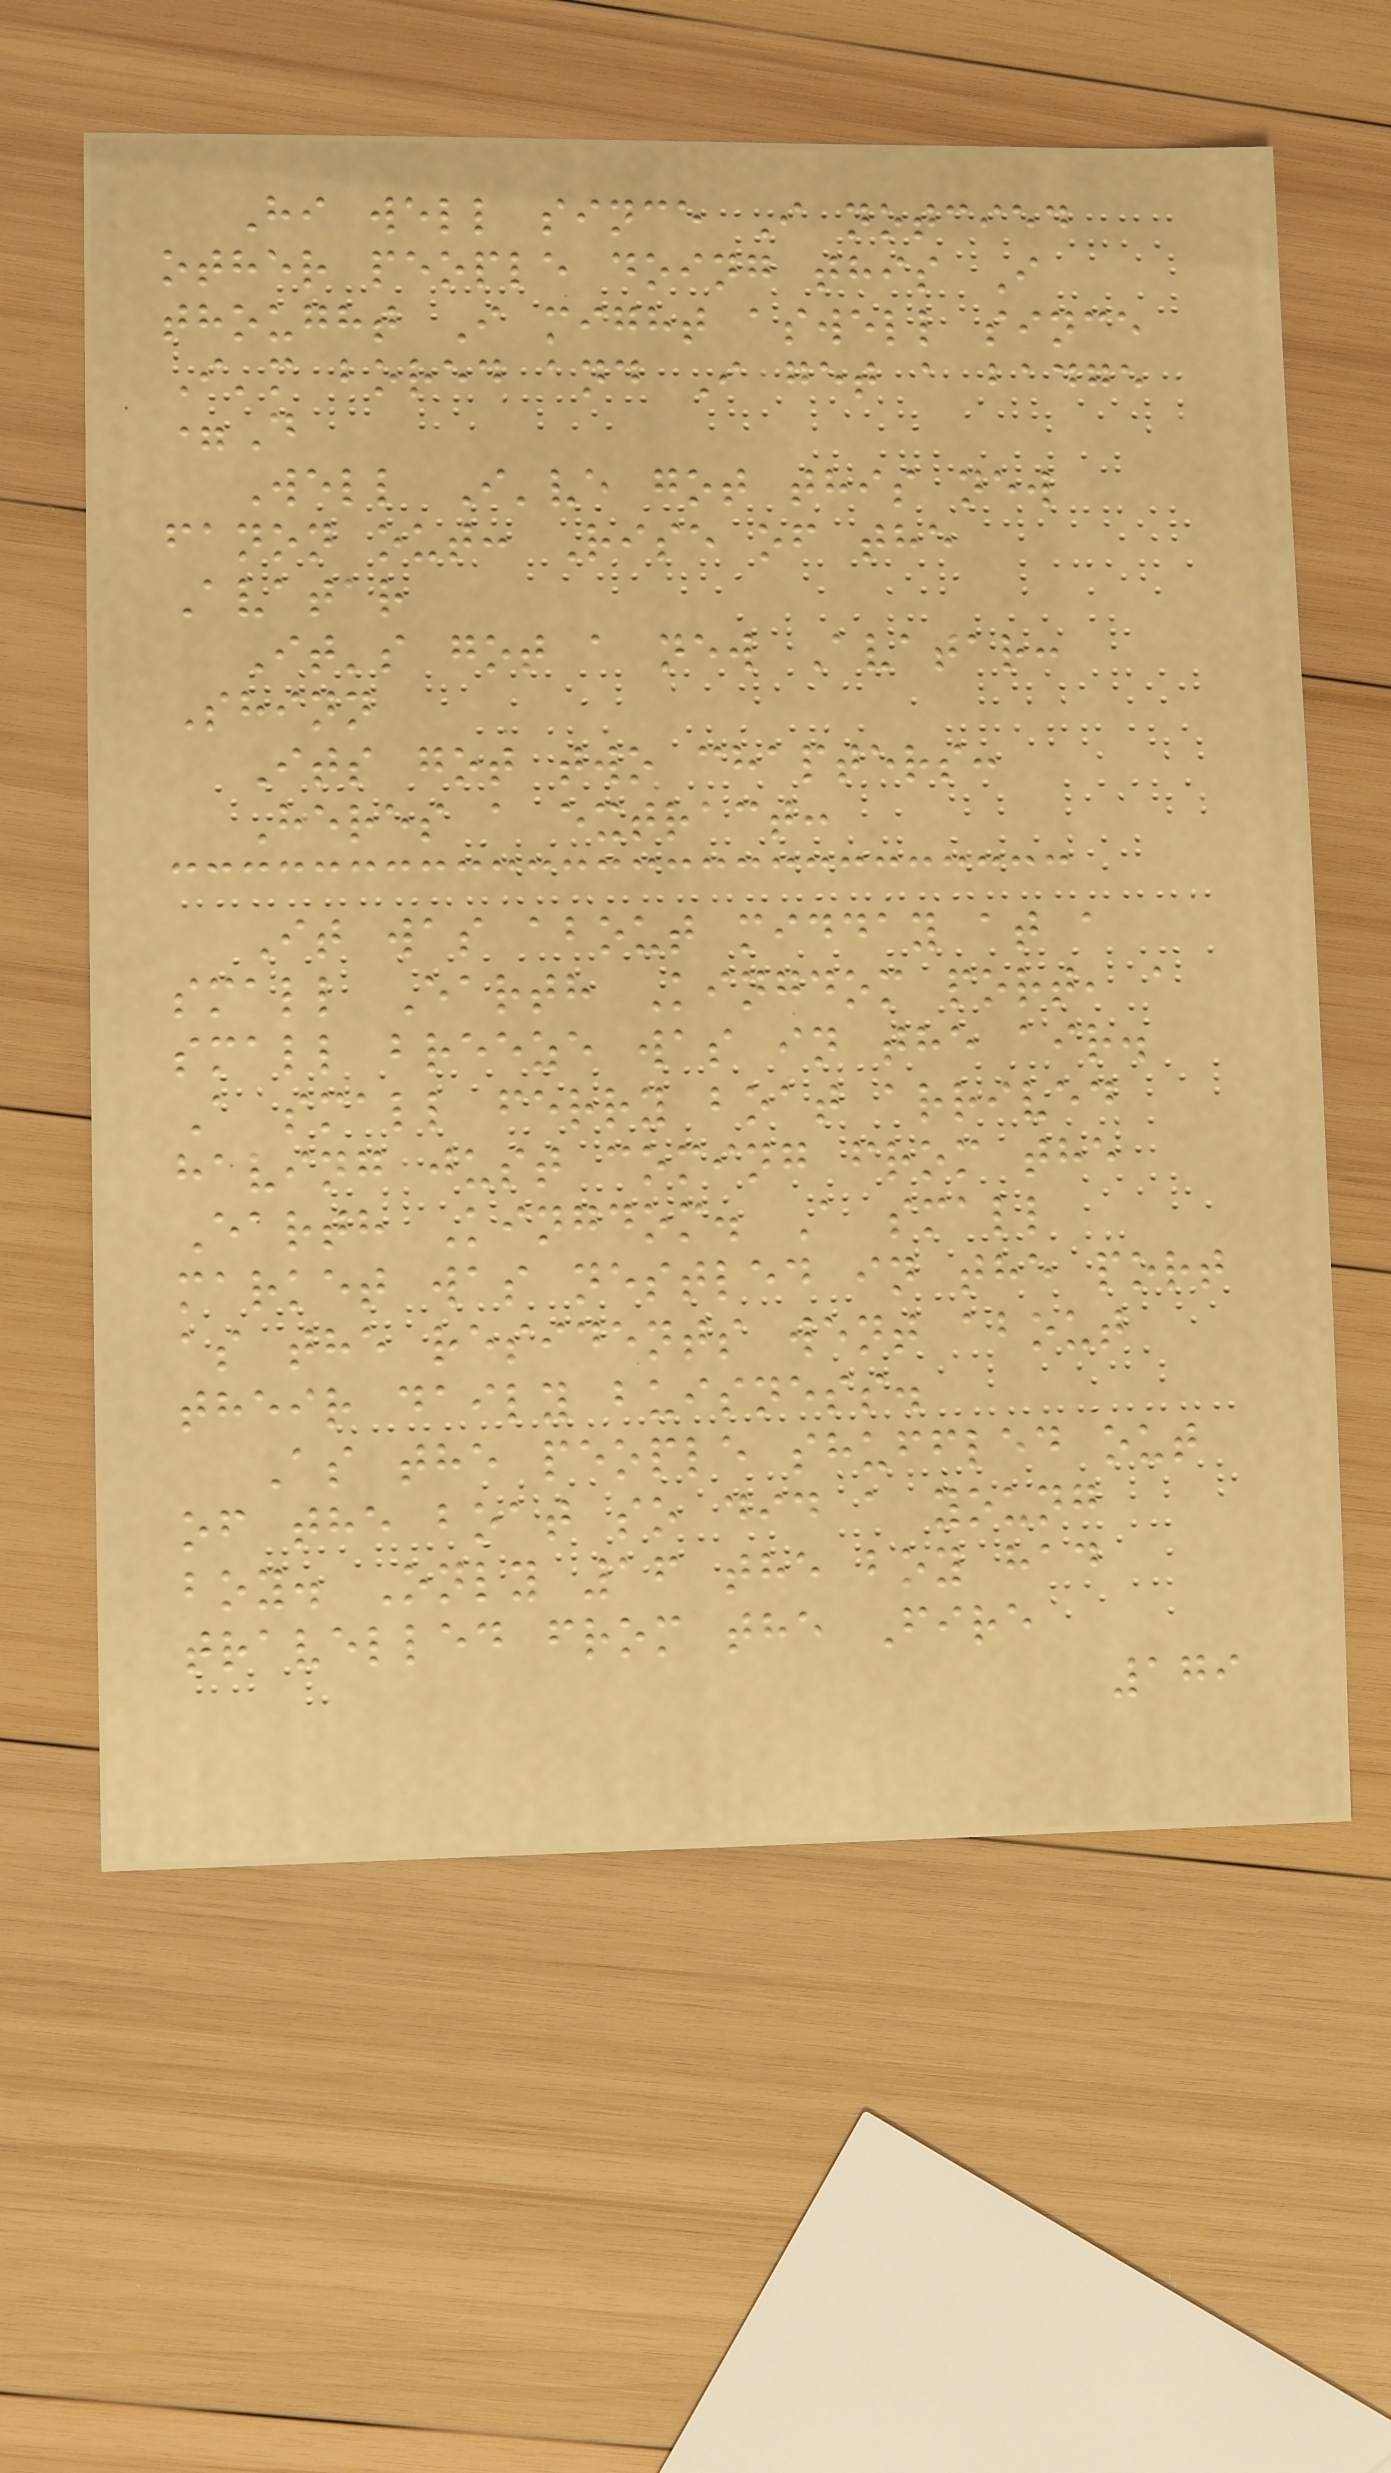Hi well since I notcied
other people doing this I
thought I might aswell since
I'm bored and I get a badge
=D
Well I've got this new
fanon out: Rise of the
Avatar
It's got a new Avatar:
Shinn
Its got two chapters:
Heres a extract:
It was about midday at a
small Earth Kingdom port, a
small breeze was in the air.
A small ferry boat arrived
having just coming from the
Earth Kingdom. A small
market was nestled in the port
as the residents went about
their daily buisness.
As the people shuffled out
of the boat so did a young
boy. Only 16 the boy had
travelled from the Fire
179
